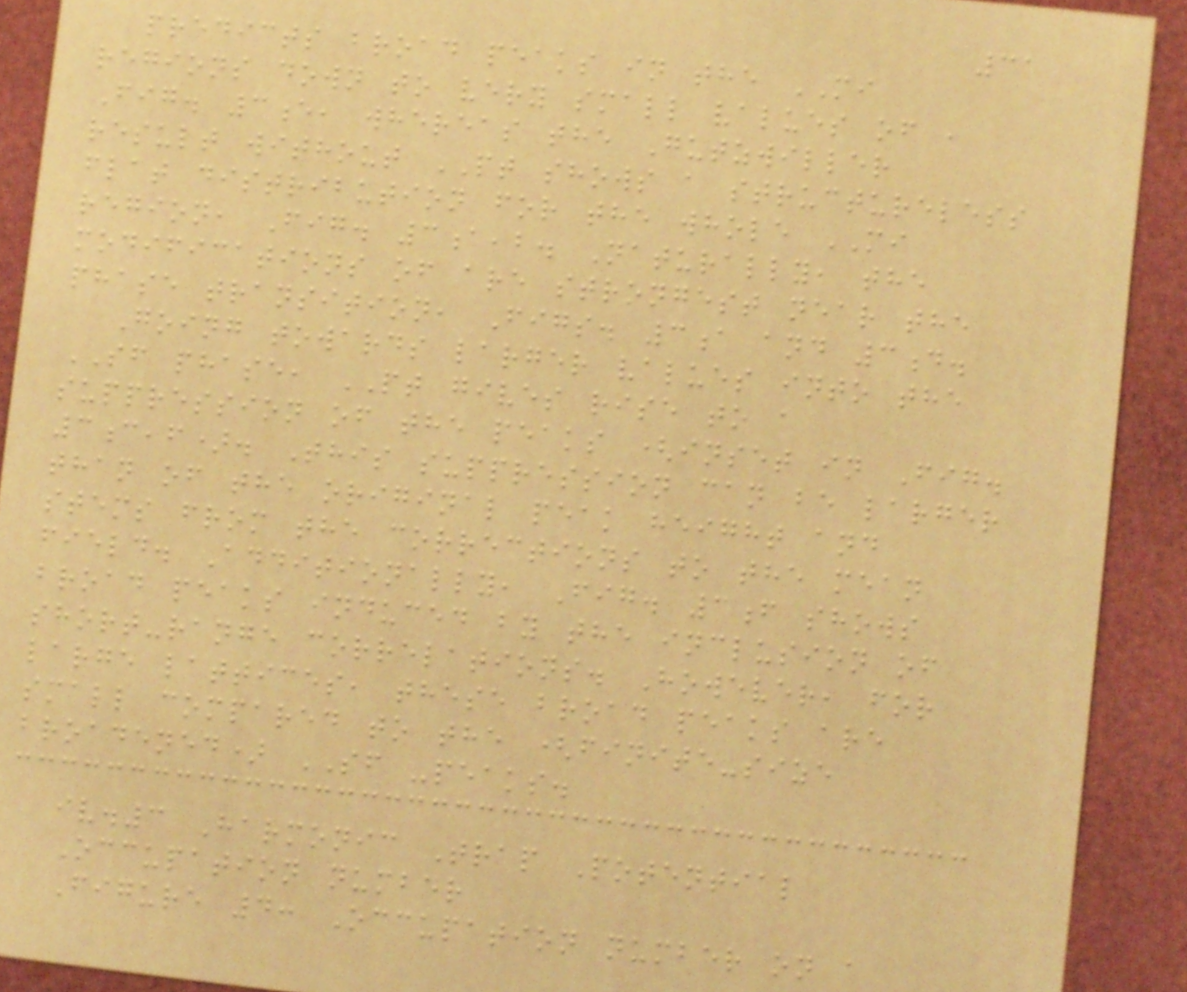31
predicts broad peaks in the MI
regions down to very small values of ,
Fig. 3e, whereas the Gutzwiller
result without PT shows a structureless
flat distribution for the whole MI
region, Fig. 3a,b. Naturally, the
modifications of are strongest near the
phase transition, Figs. 3a and 3d.
Going towards larger values into the
SF phase, PT gives rise to a
suppression of the peaks (inset in Fig.
3c,f). This suppression can be larger
than of the original peak height and
stems from the corrections to the mean
field. Additionally, Fig. 3f shows
broad peaks induced by the inclusion of
short-range correlations. However, for
large lattices, these broad peaks are
small compared to the (finite-size
broadened) SF -peaks.
iv.3 Harmonic Trap Potential
Occupation number
Figure 4: Occupation number on a
